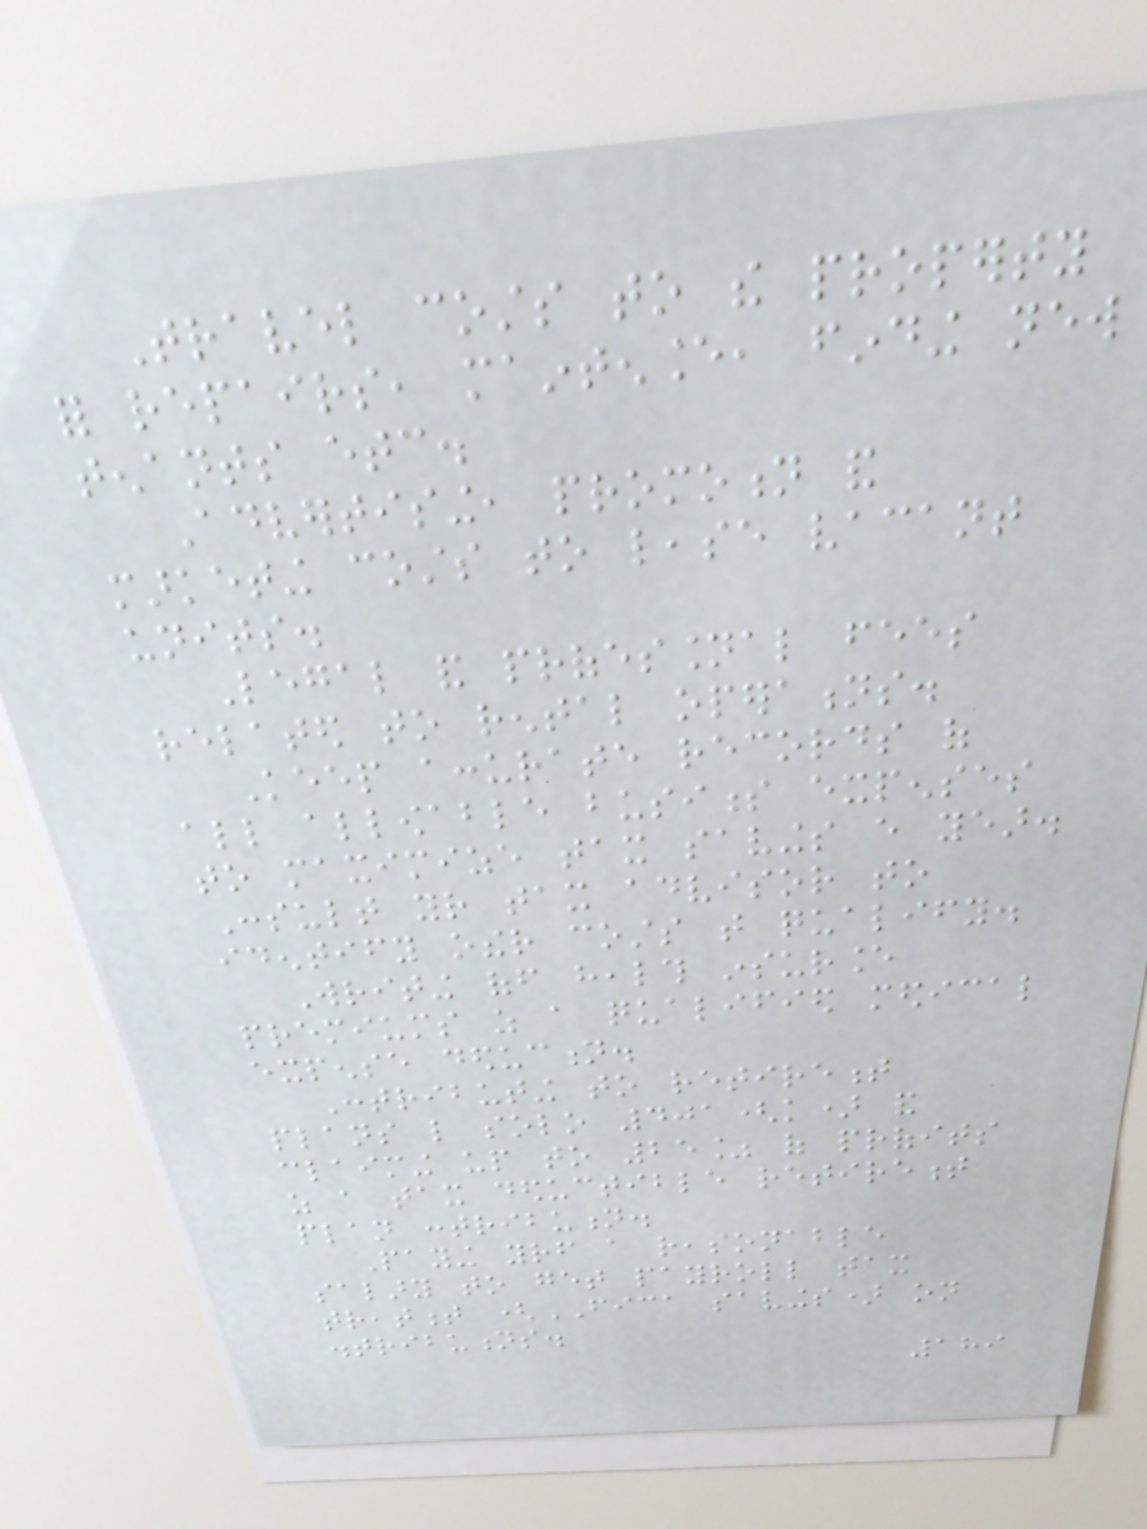Travel costs to the property
for repairs, maintenance, finding new
tenants etc.
Advertising, promotion and
marketing costs to lease vacant
units.
Legal and professional fees
related to rental operations.
Keep accurate records of
all allowable business expenses
to maximize tax savings every year.
Consult your tax advisor to
identify other costs that qualify.
Writing off health insurance
premiums as a qualified medical
expense deduction.
Contributing to retirement
plans like solo 401(k) and
claiming up to 25% of profits
as a tax deductible retirement
plan contribution.
Paying yourself a reasonable
salary to get payroll tax
treatment (FICA savings) on
distributions.
189
